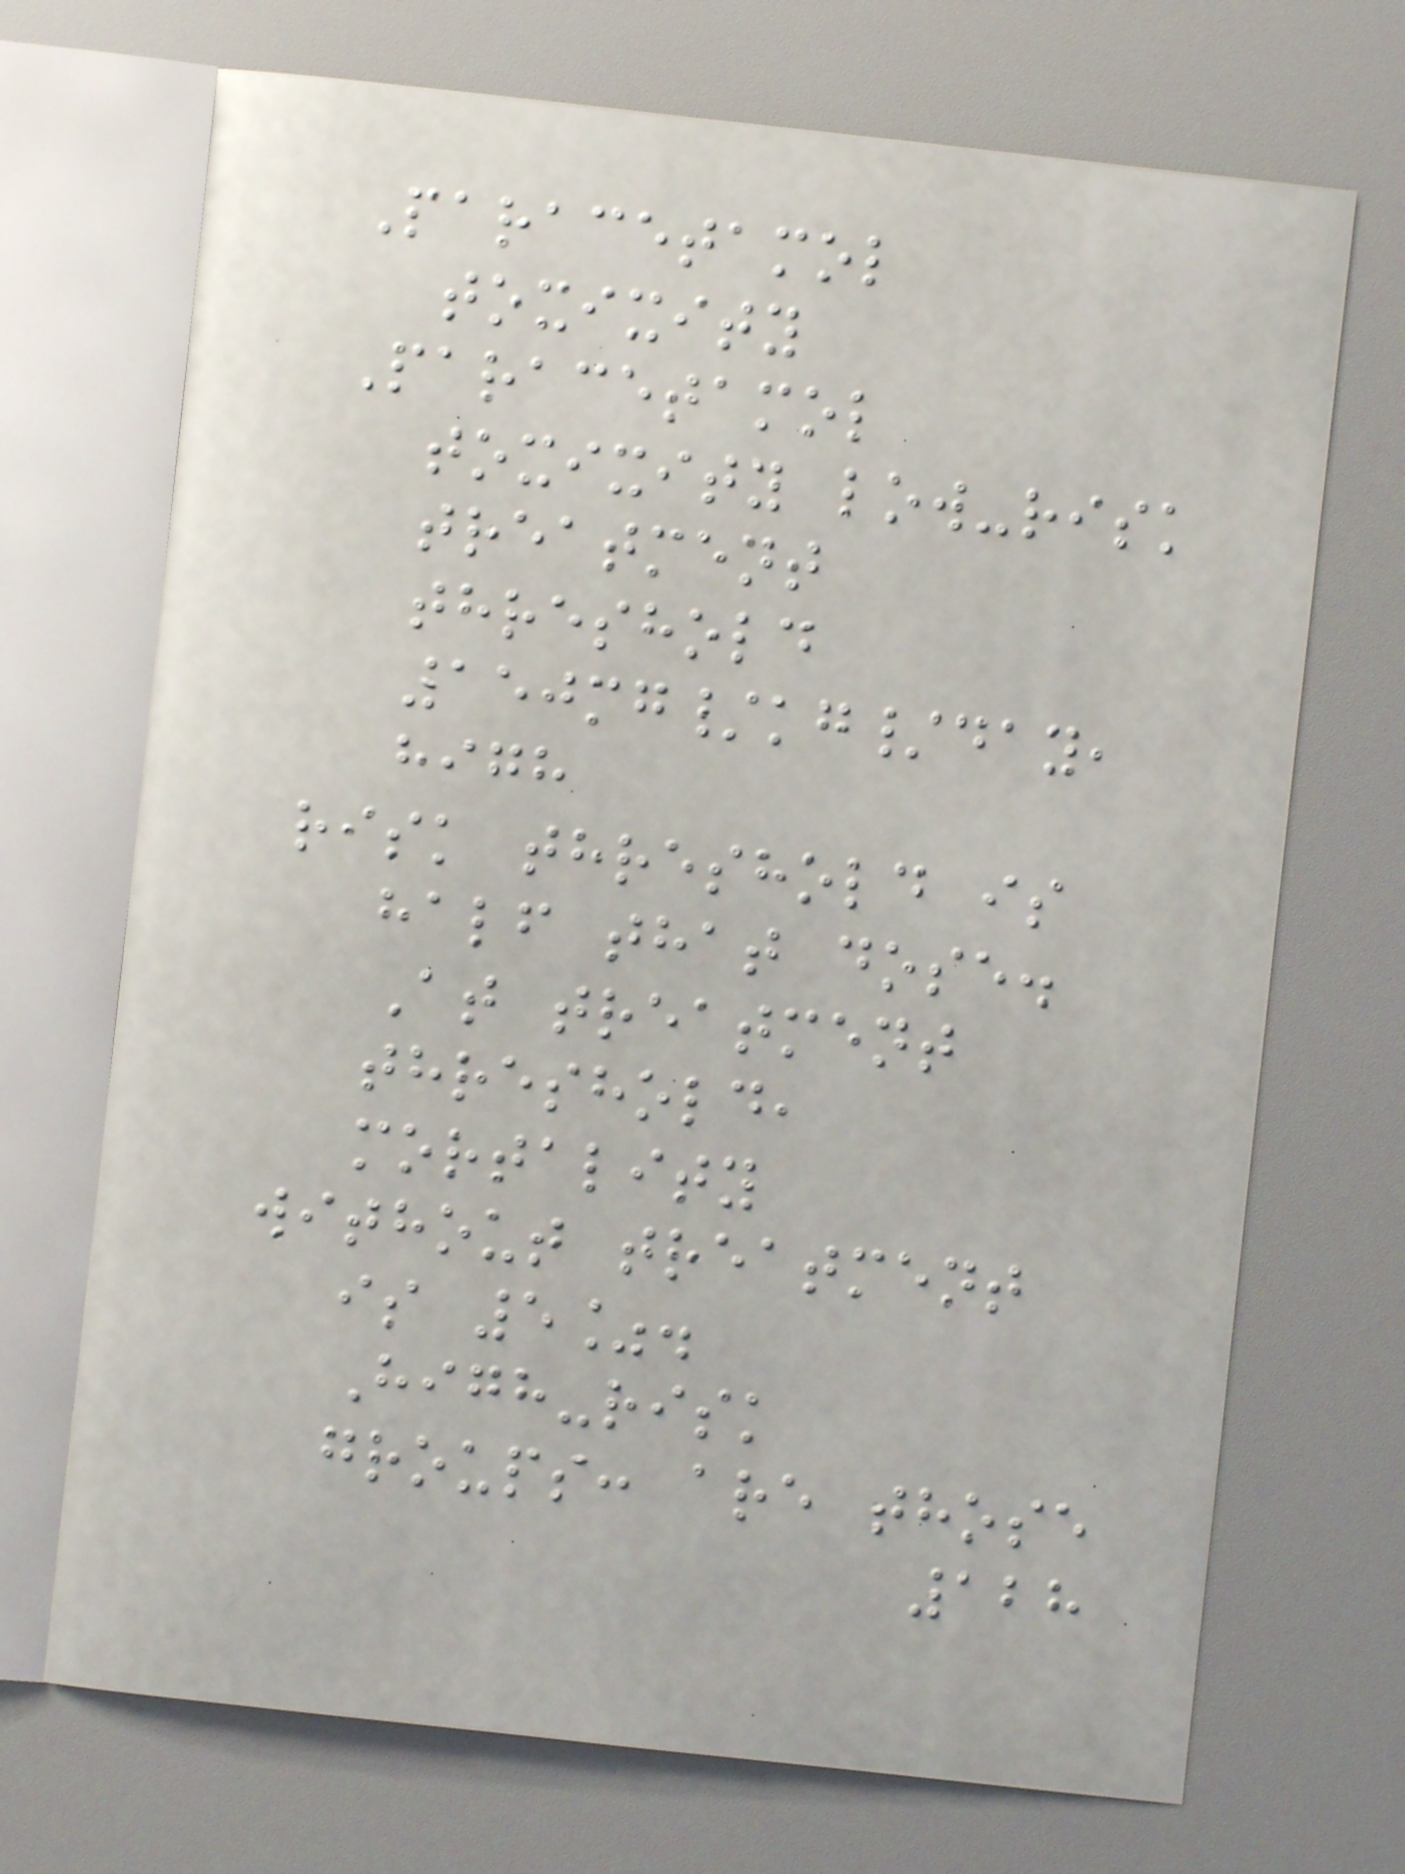Paracetamol
toxixity
Paracetamol
toxixity low-risk
treatment
threshold
150mg/kg/day,
high
risk threshold is
half that dose.
At treatment
threshold,
mortality
without treatment
is 5%.
High-risk
groups: are those
128
